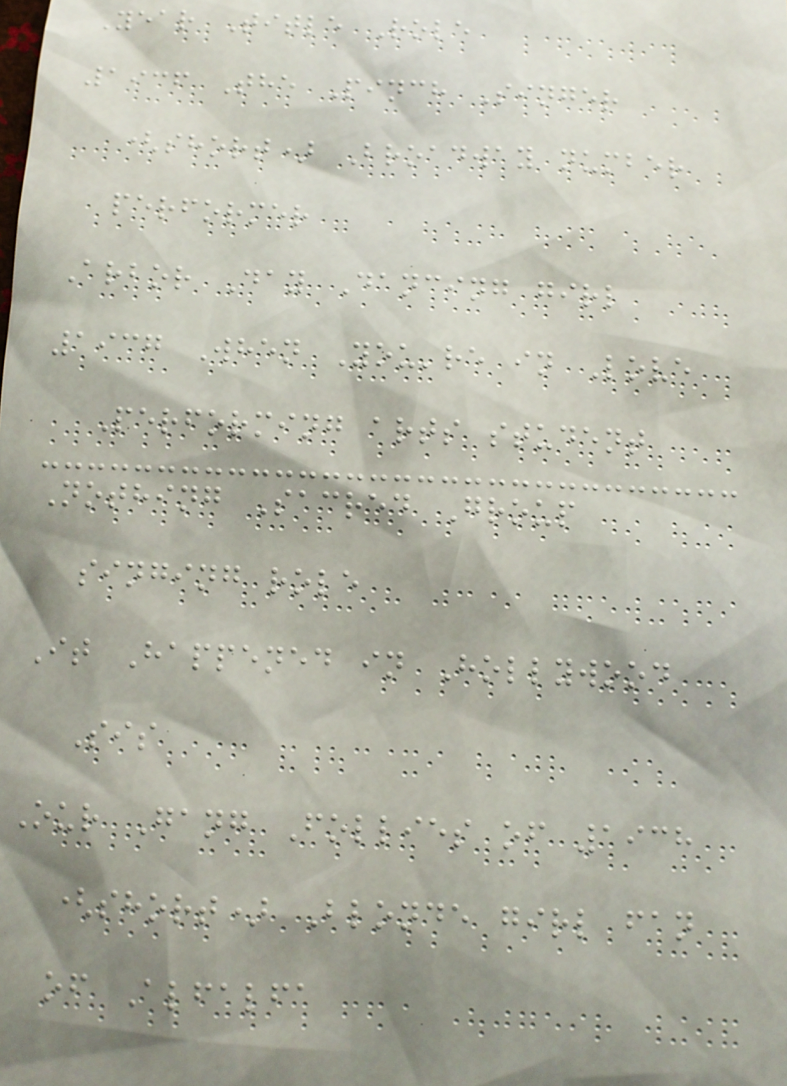Year Title Role
1936 The Pinch Singer
(short) Broadway number
performer
Arbor Day Dancing girl
1937 When You're in Love
Performing arts student
Nothing Sacred Group
singing role
It Happened in Hollywood
Sis
Our Gang Follies of 1938
(short) Blonde girl fan
of Alfalfa
